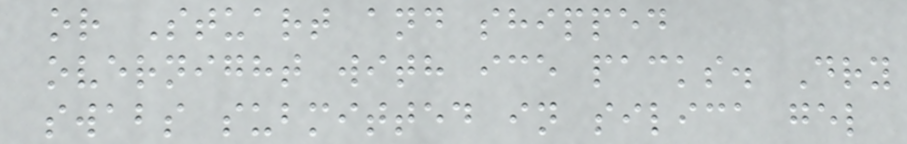or Stuart and shipped
overnight with ice packs. Dry
swabs submitted in silica gel
